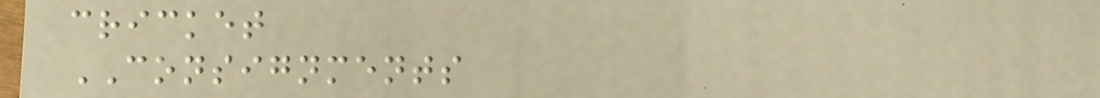cricket
CONSIGNMENTS
